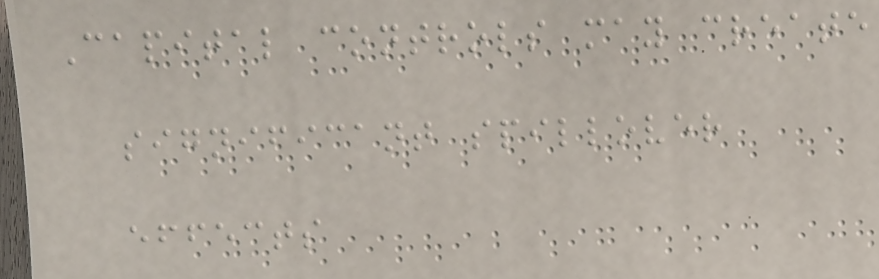Capital controls may create
significant spillover
effects
